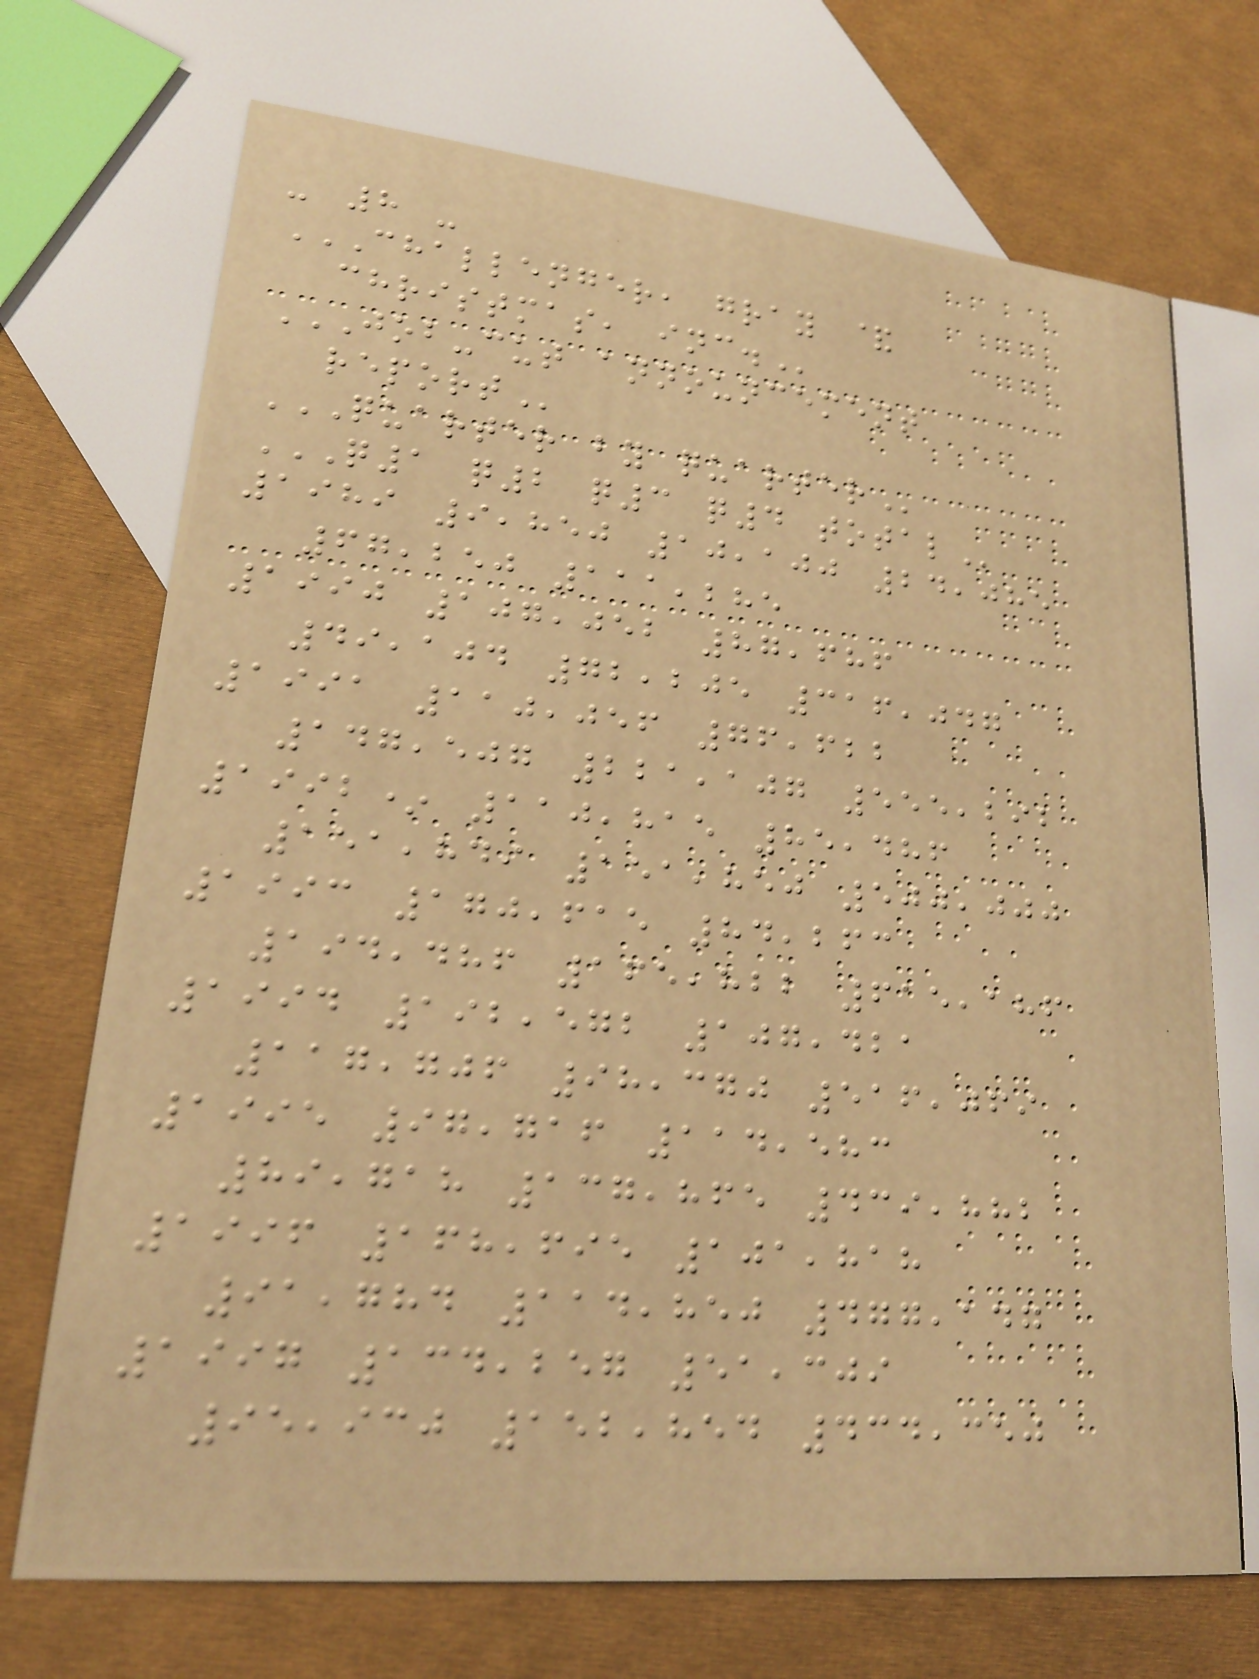- 8 -
CHALLENGER, GRAY &
CHRISTMAS, INC.
JOB-CUT ANNOUNCEMENT
REPORT
QUARTER BY QUARTER
Q1 Q2 Q3 Q4 TOTAL
1989 9,850 10,100 24,085
67,250 111,285
1990 107,052 87,686
49,104 72,205 316,047
1991 110,056 76,622
147,507 221,107 555,292
1992* 110,815 85,486
151,849 151,850 500,000
1993 170,615 84,263
194,486 165,822 615,186
1994 192,572 107,421
117,706 98,370 516,069
1995 97,716 114,583
89,718 137,865 439,882
1996 168,695 101,818
91,784 114,850 477,147
1997 134,257 51,309
95,930 152,854 434,350
